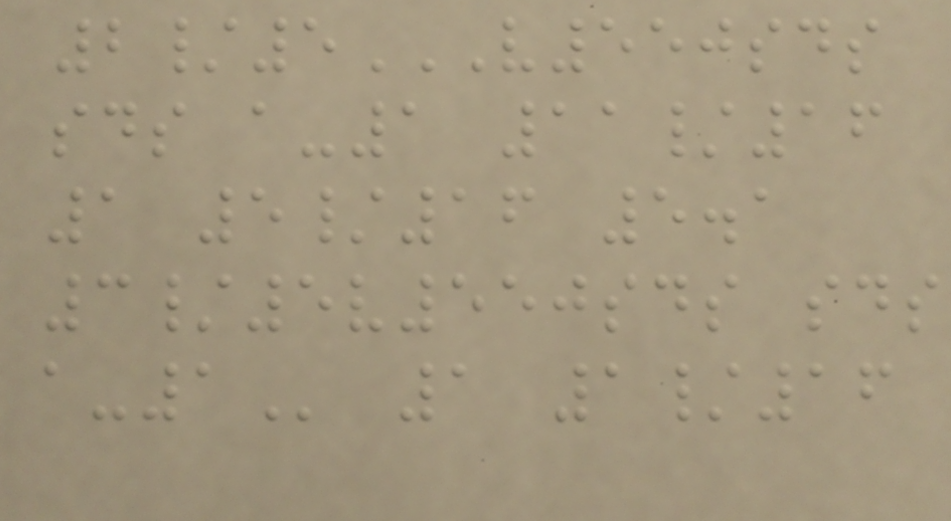2/5V550SDS
SDS A-1 11/16
1 5/16 5.1
3/5V550SDS SDS
A-1 1 1/16
